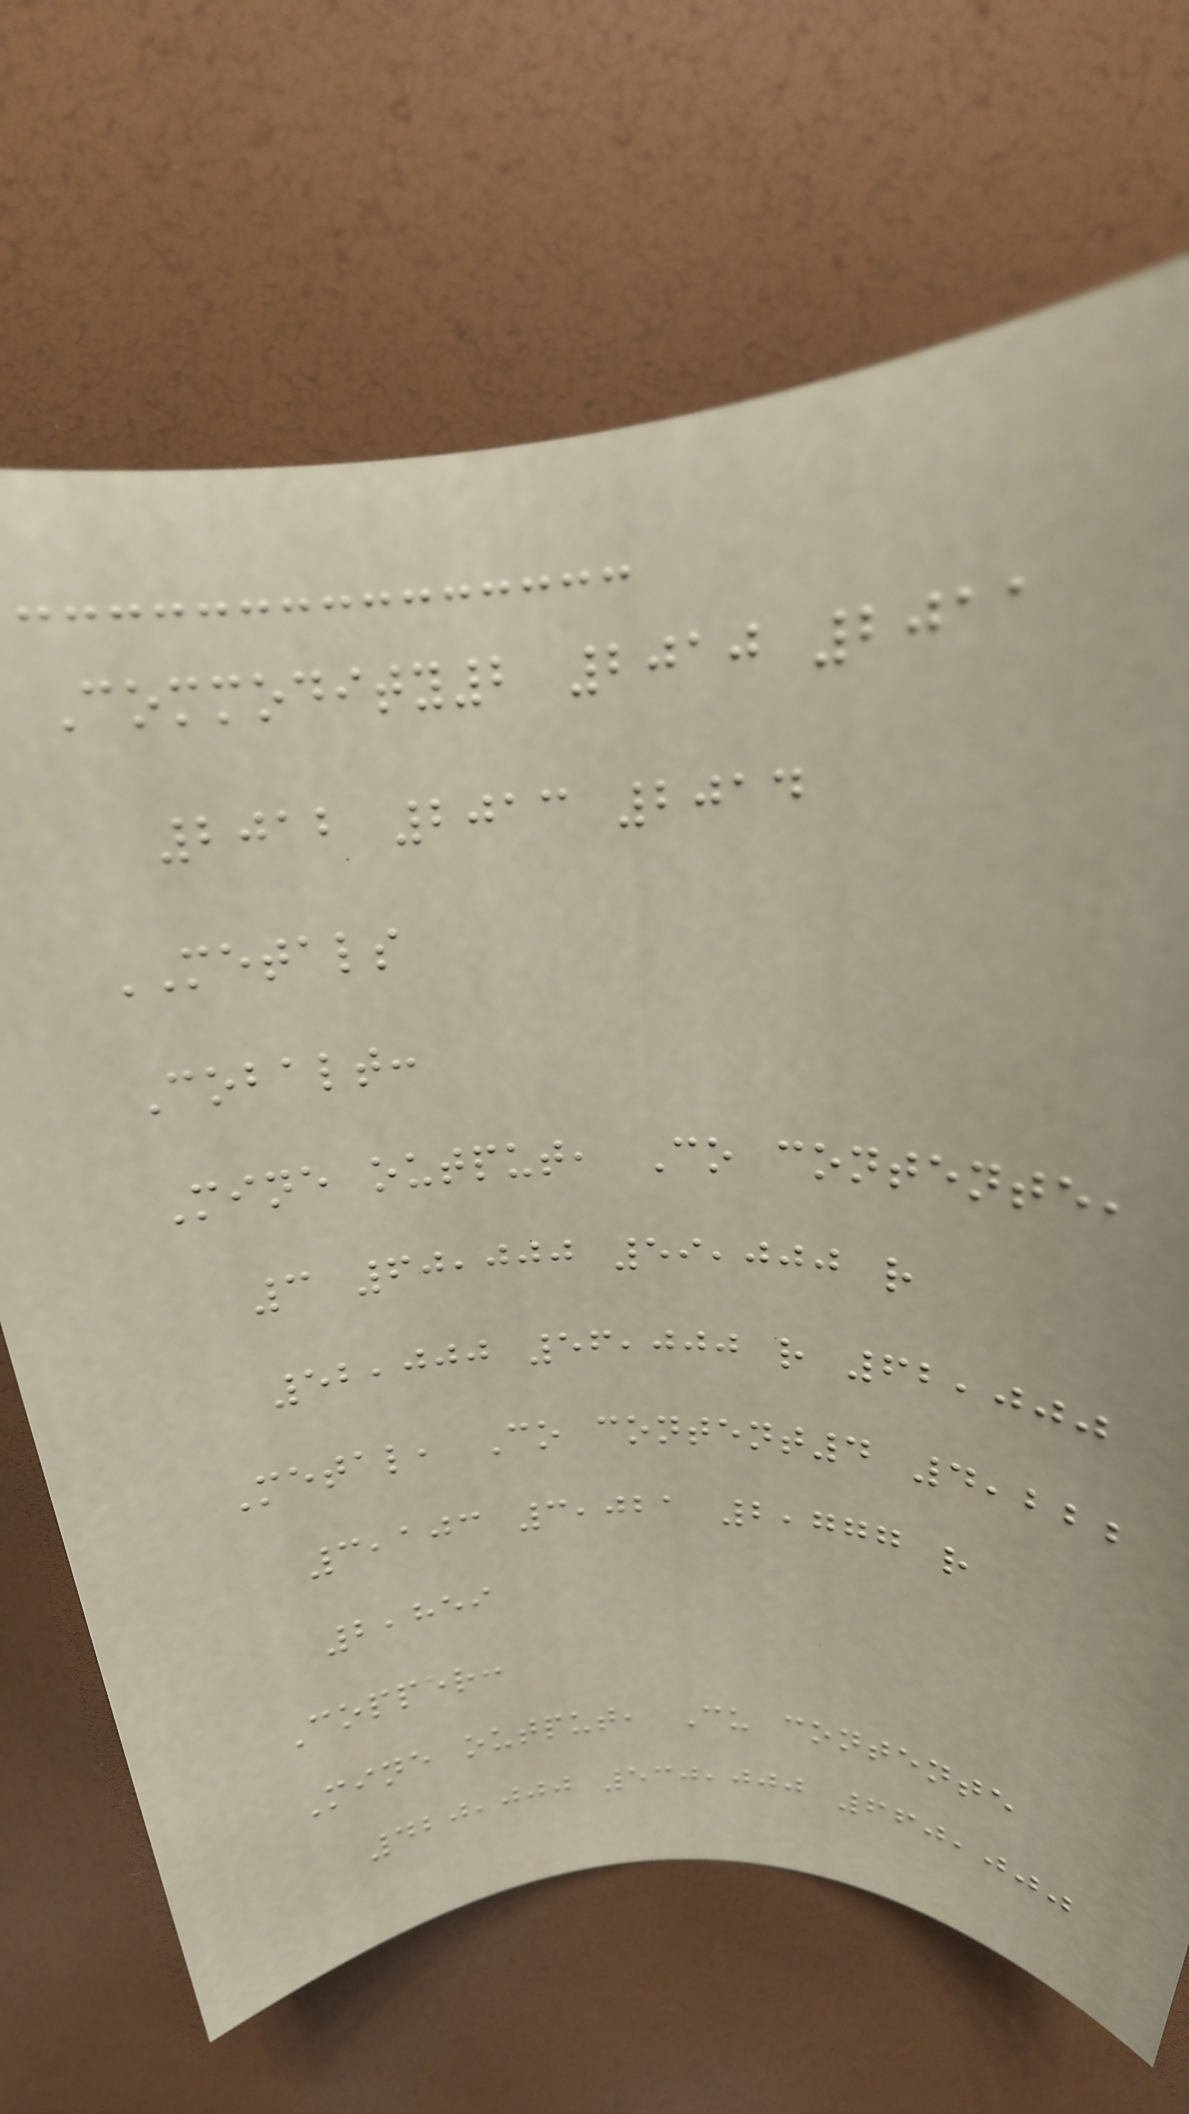Commodity2 2010 2011
2012 2013 2014
METALS
Cobalt:
Mine output, Co contente,
3 60,000 59,000 r
52,000 56,000 r 62,000
Metal, Co content4 4,222
3,103 3,021 2,777 r
2,859
Copper:
Mine output, Cu contente
420,000 530,000 660,000
